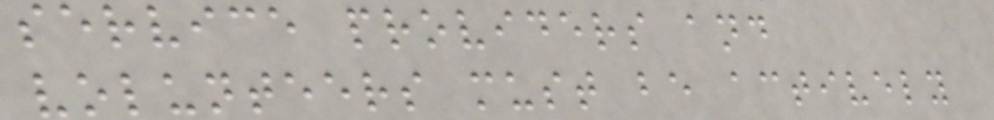service providers and
volunteers must be actively
